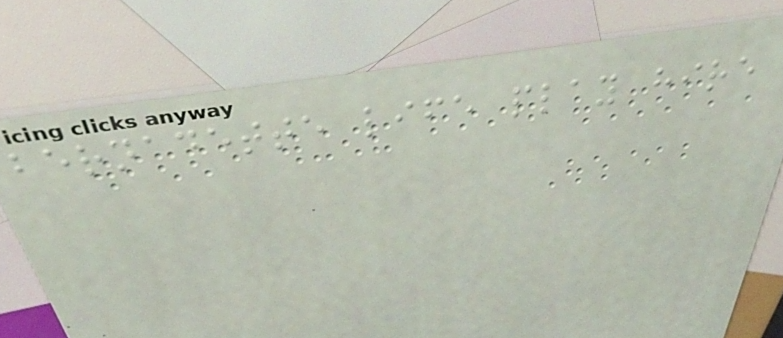bernadette life play hire
